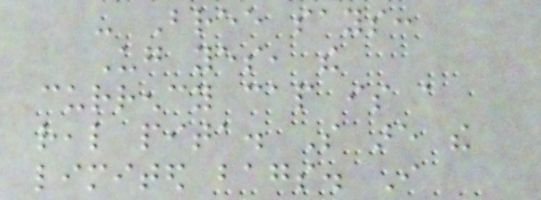- Bree says:
Ug yes, the
currency cap is a
real pita. So are the
limited bags. I
